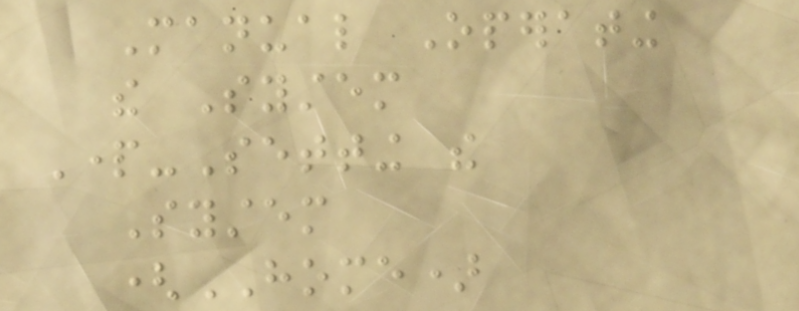Manual Operating
the System
Part-Setting the
System
(HOME)
